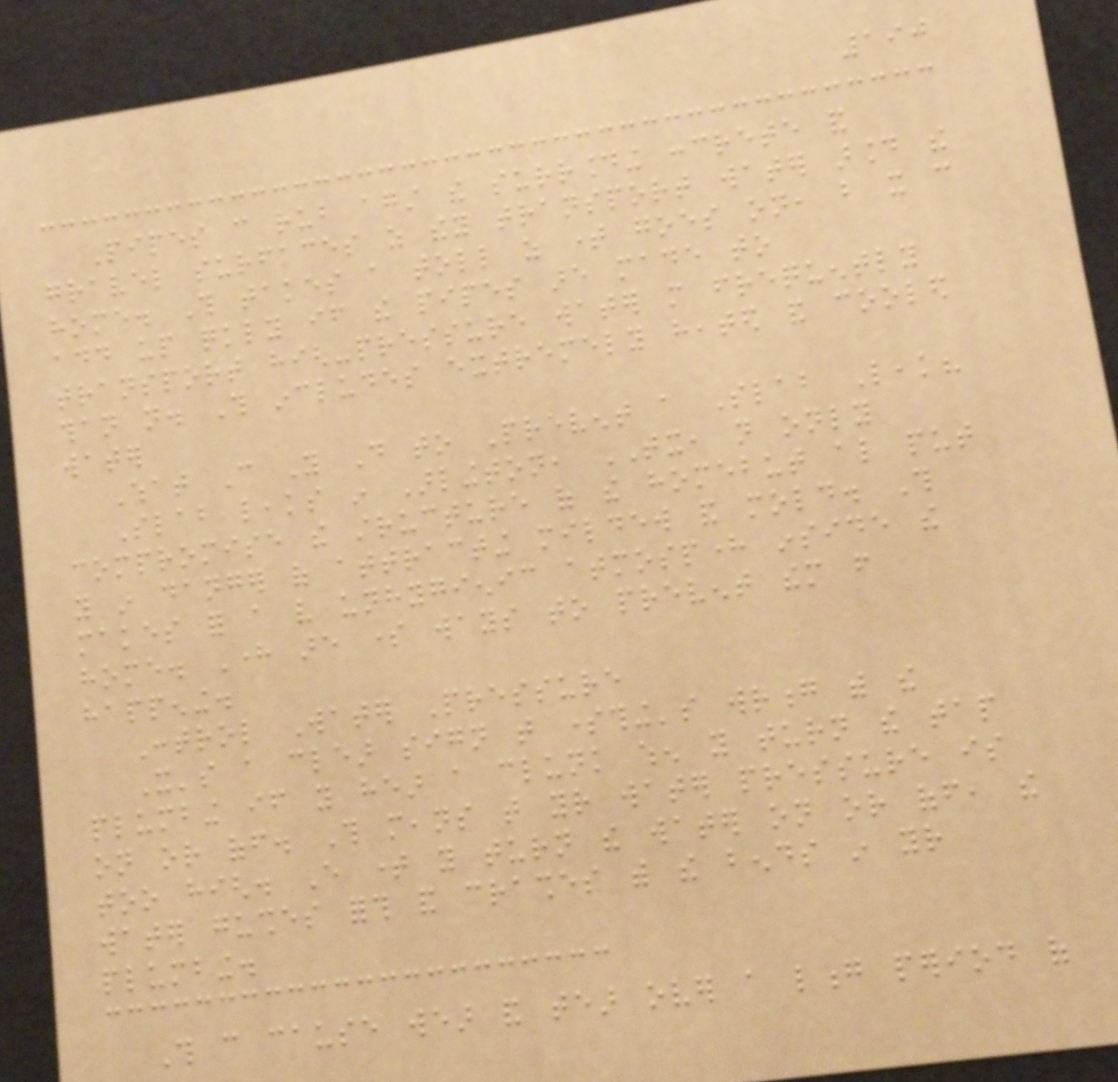190
Pipes can rub against the surrounding concrete and
gravel surfaces as they transport water around the
home. This takes a toll as time goes on, but it can
add up quickly if the pipes are made to
transport high-pressure water more frequently
than not. This includes extremely heated and cooled
water
What Can You Do to Prevent a Slab Leak?
Slab leaks in Arlington, TX, not only
compromise the structure of the homebut also put
you in danger of attracting mildew and mold. This
makes for a very unhygienic atmosphere inside the
home. Here are some ways to prevent them from
happening.
Control Water Pressure
It's a clear sign that something's wrong with the
plumbing if you hear a clunk when you turn the tap
on or off. This means that your water pressure is
too high. Every time you turn the water on or off, the
water gushes forth and crashes with the bends in your
plumbing.
This can cause wear and tear over a long period of
